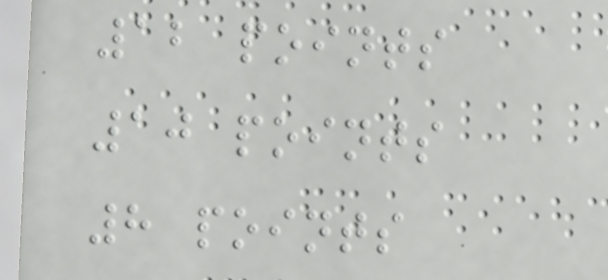12 points
10 points
8 points
